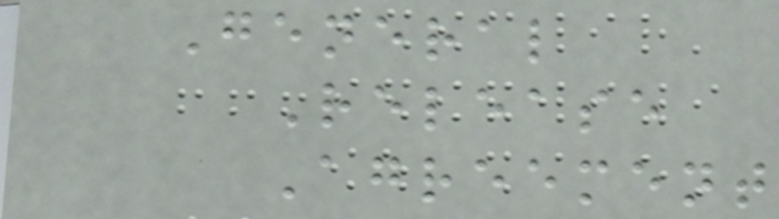General
Release
Agreement
